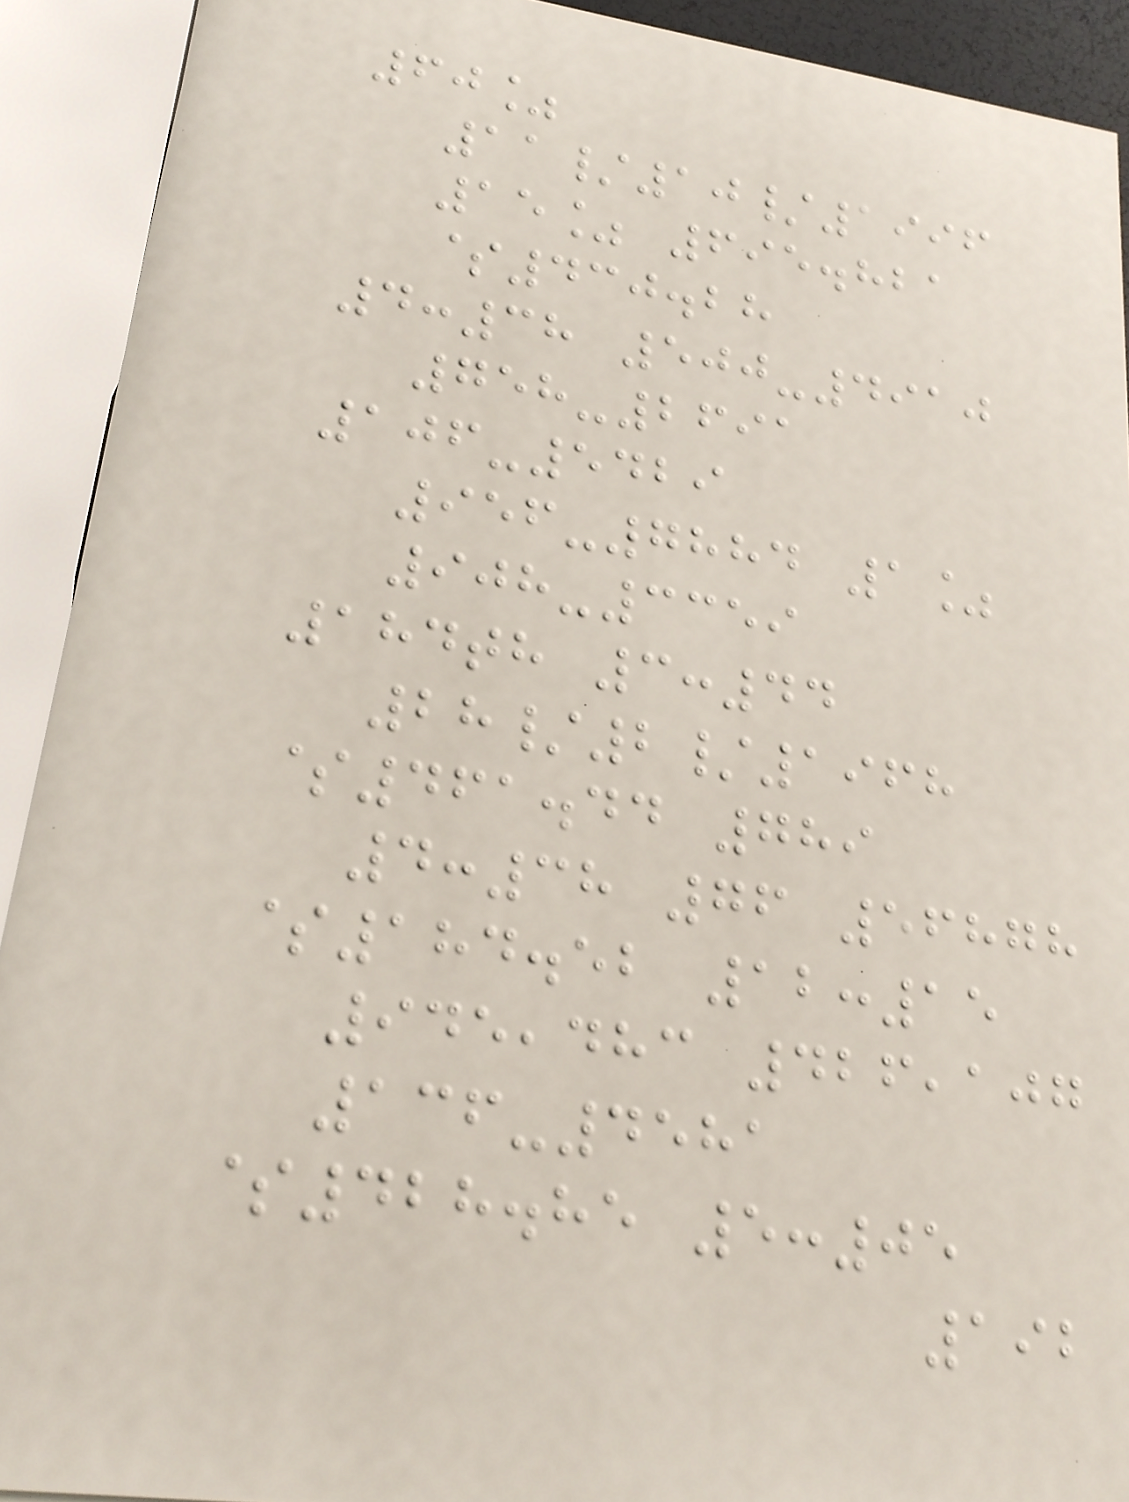60%
11/10/1996
15% 695.821
$430.28
4:38 500-4910
758-2691
106-5429
956-7884 1%
908-3359
184th 3:44
28/2/1968
$461.44 789
4:38 76 56878
$184.52 12:15
945,483 426,107
136-4581
$428.85 5:05
192
